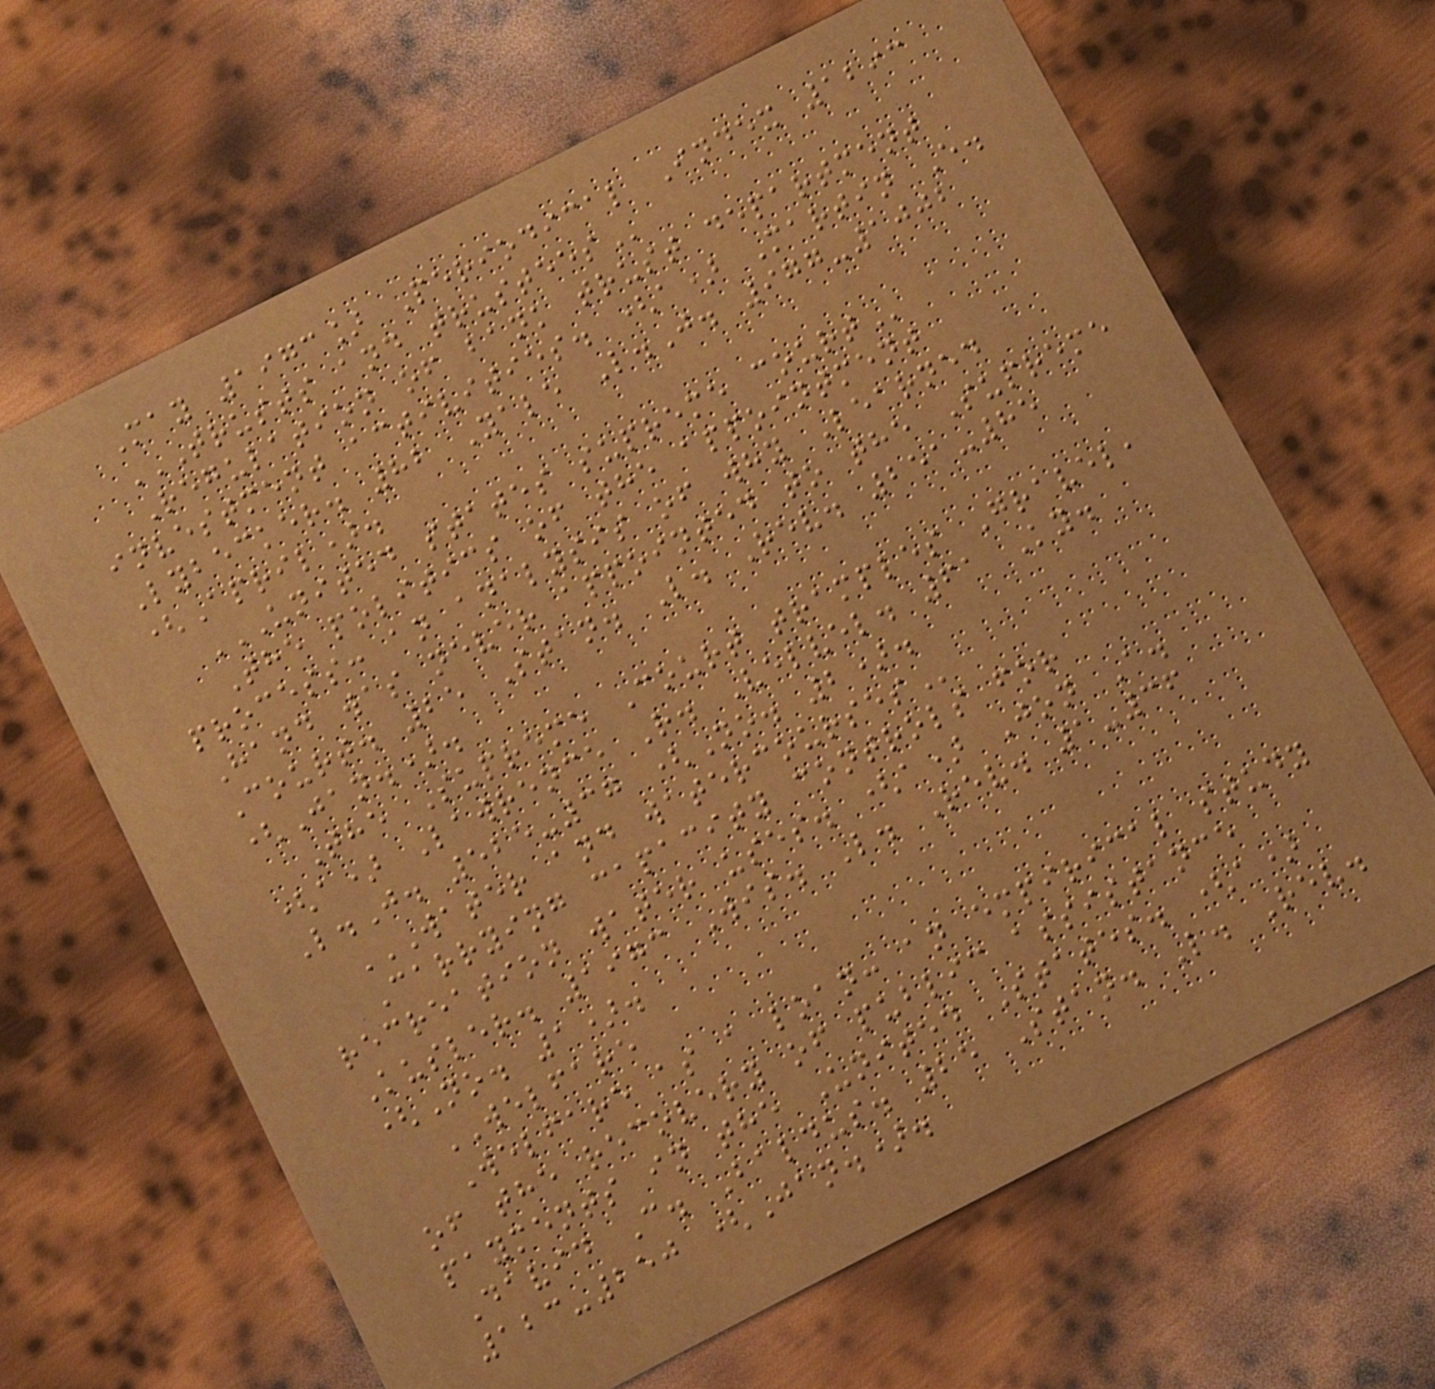May 1973] Periodical Index 1293
TRUSTS AND TRUSTEES
Regulation of bank trust department
investment activities. (a) Martin E.
Lybecker. 82 Yale L.J. 977-1002
(April).
UNITED STATES SUPREME COURT
The politics of the appointment
process: an analysis of why Learned
Hand was never appointed to the Supreme
Court. 25 Stan. L. Rev. 251-85
(Jan.).
The Supreme Court tramples Gravel,
(a) Lawrence R. Velvel. 61 Ky.
L.J. 525-37 (No. 2).
WATER AND WATERCOURSES
Carrying capacity controls for
recreation water uses. (a) Jon A.
Kusler. 1973 Wis. L. Rev. 1-36
(No. 1).
WELFARE
Welfare as a loan: an empirical study
of the recovery of public assistance
payments in the United States. (a)
David C. Baldus. 25 Stan. L. Rev.
123-250 (Jan.).
